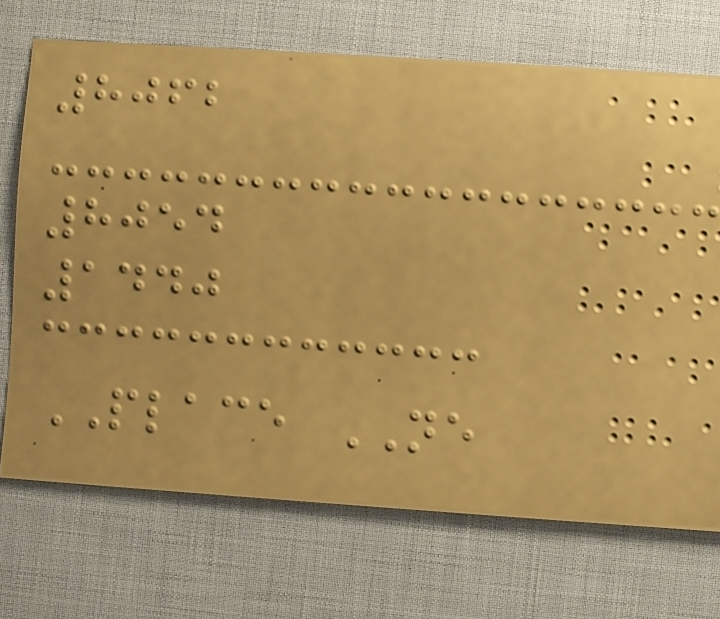8062
8054
1440
PLACE NE
